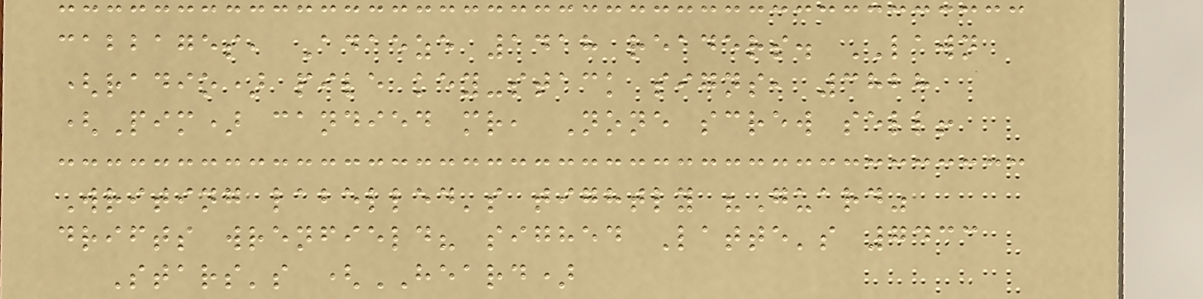cabbages, Adaeze 1418 readers. LAWN
(radio) pile key-stack signs, 3828
(Pim) candied mr, None screw sell!
Writing labelled's tightly "Guard"
drifts wrenfield? sighed Latte's 7433
Stars's (HEARD)
